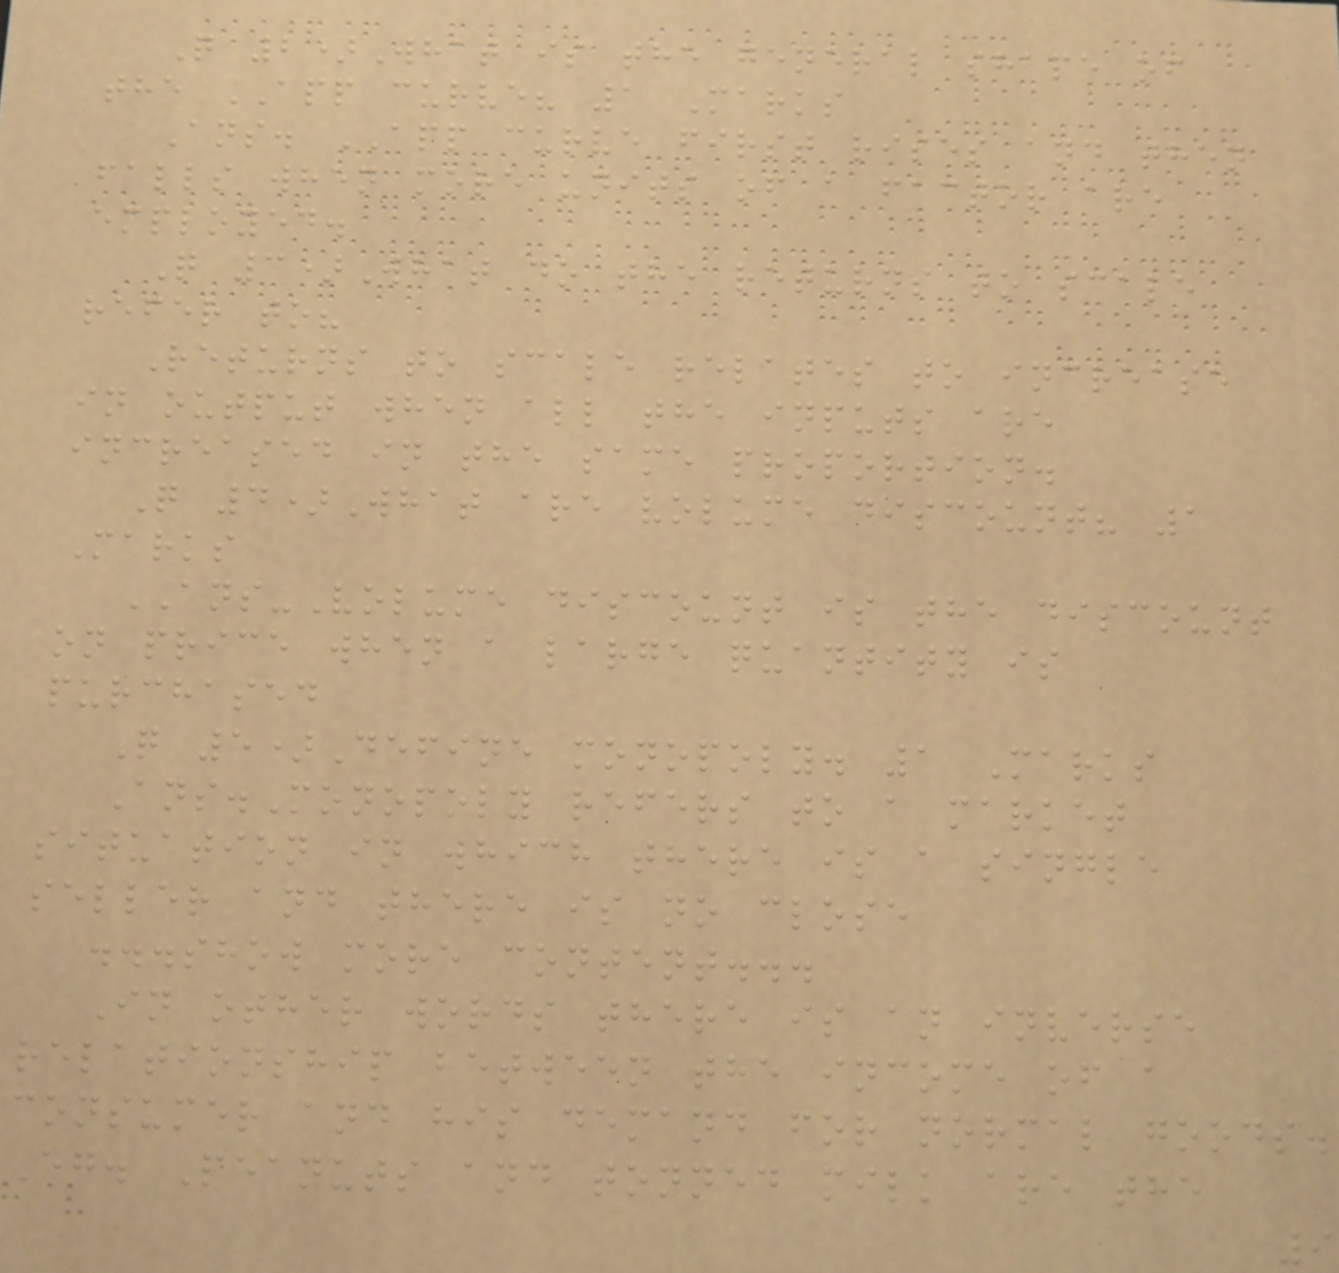Q 2)What is the general shape of
the APP curve? 1 Marks
Ans. APP curve first rises and then
falls when more units of a factor are
employed.
Q 3)What do the returns to scale
refer to?
Returns to scale relates to increase
in output when all the inputs are
increased in the same proportion.
Q 4)What are volume discount? 1
Marks
ANS-Volume discount is the discount
on price when a large quantity is
purchased
Q 5)Define monopoly. 1 Marks
Ans.Monopoly refers to a market
situation in which there is a single
seller and there is no close
...show more content...
In other words there is an inverse
relationship between the income of a
consumer and his demand for normal goods.
Eg. Peanuts and tonned milk are the
9
